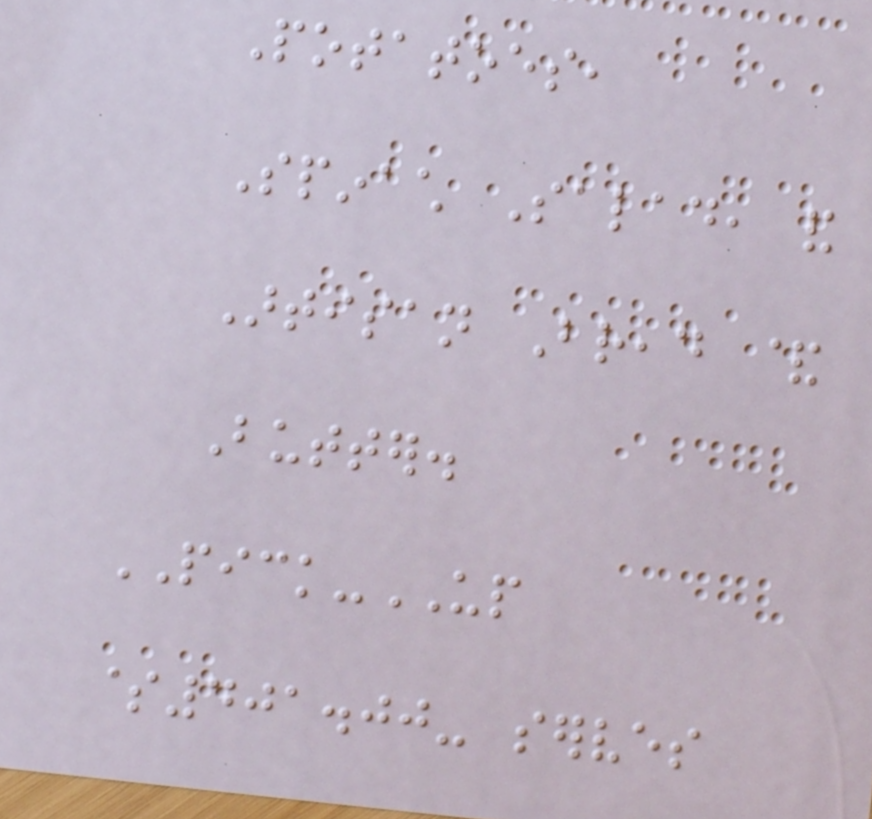Potatoes,
Spinach Salad, and
Artisan Bread &
Butter.
PICK-UP
$401.00- serves
